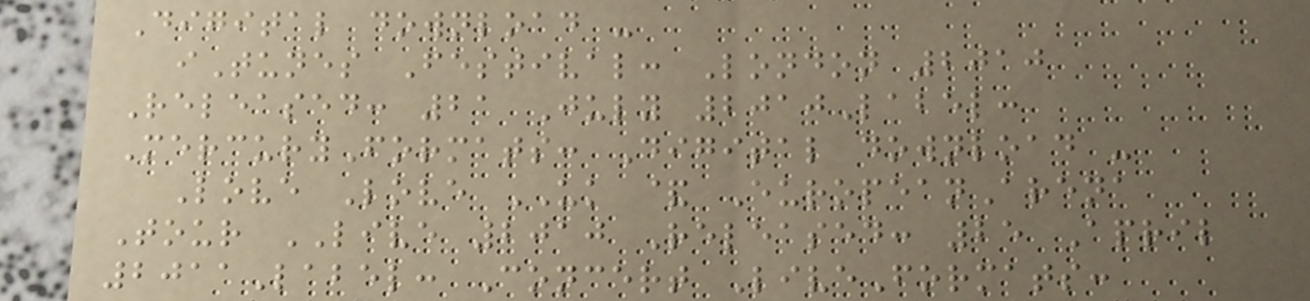Digital download -
iTunes Festival: London 2010
Released: 21 July 2010Label:
MercuryFormats: Digital download -
Love Love UK & EuropeanArena
Tour LIVE 2010 Released: 25 April
2011Label: Concert LiveFormats:
